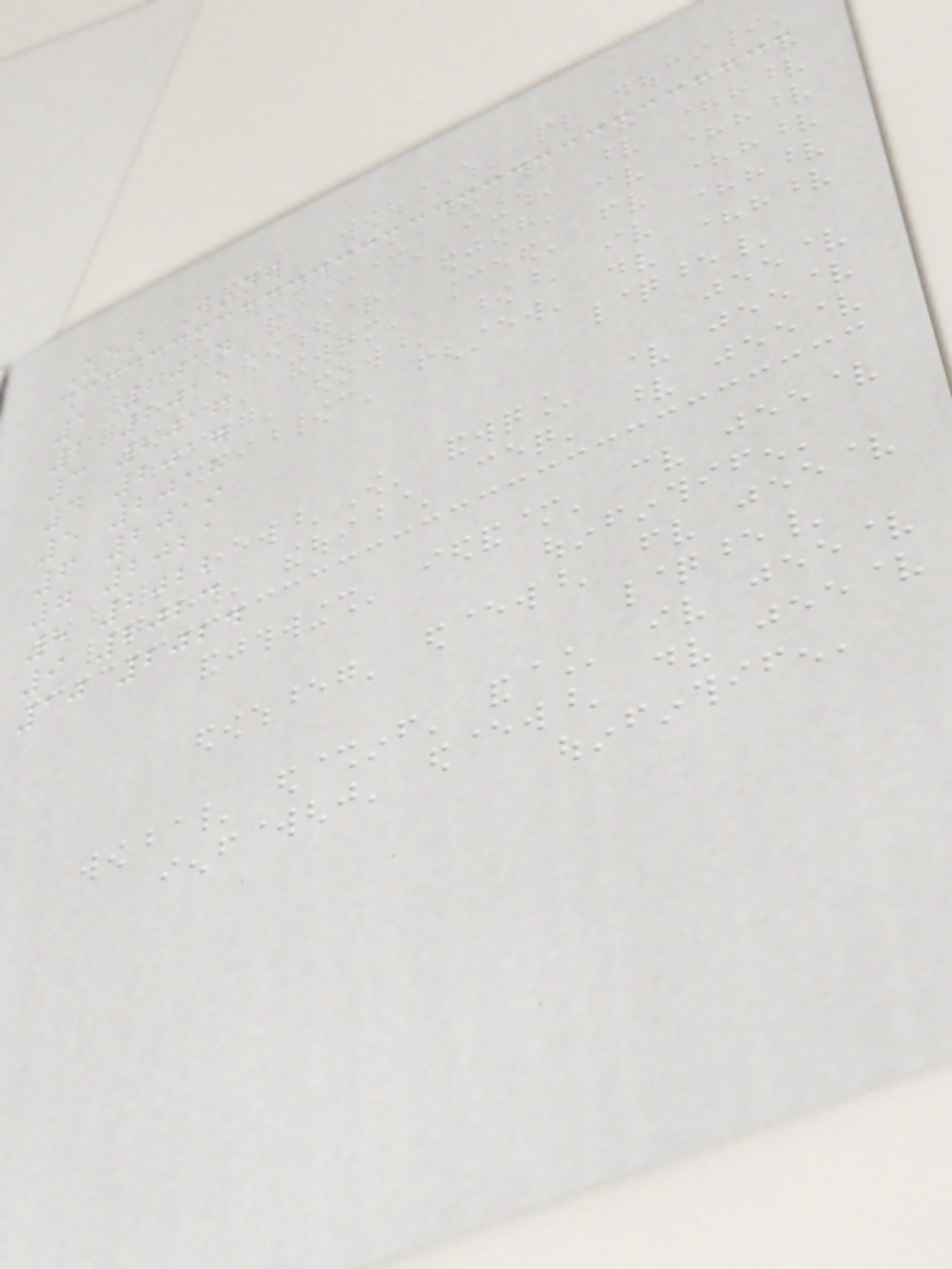Year Winner
1 2014
2 2015
3 2016
4 2017
5 2018
6 2019
7 2021
8 2022
9 2023
10 2024
